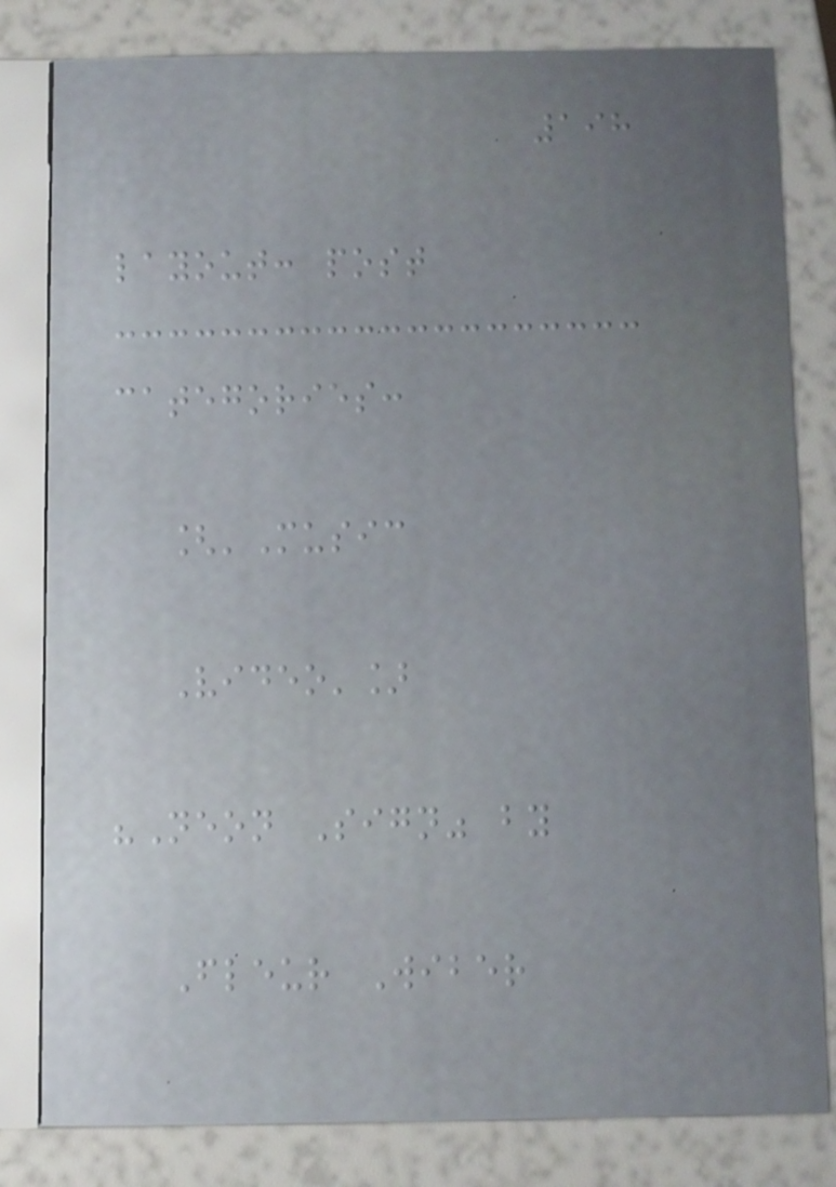198
layout: post
categories:
['Music
Video']
"Neon Sign" by
Fleur Wiber
